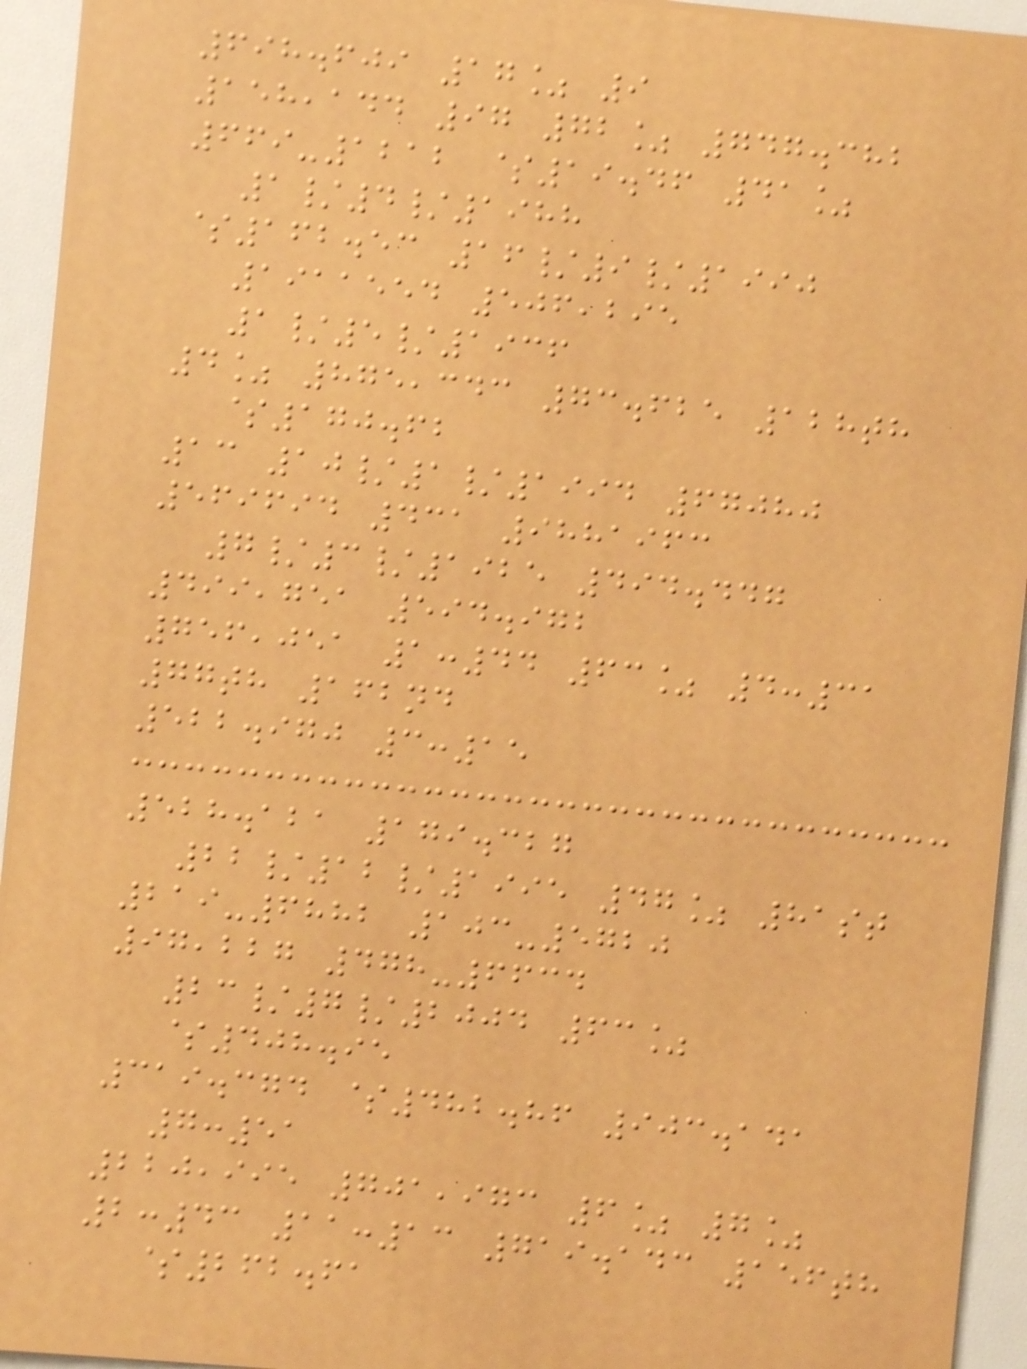698.609 17% 9
158,144 97 72% 747.382
669-1212 $19.46 41%
1/4/1988
$162.53 16/9/1990
1911554 506,295
1/5/1936
4% 875,343 73.625 128th
$170.62
13 10/1/1994 67080
569694 431 9881963
7/3/1925 494.447
499,751 594.972
756,051 1:44 63% 4:31
77th 162nd
522.970 3:15
528.121 179.327
22/12/1995 47% 81st
219-6882 103-5720
97,227 478-6634
23/7/2004 63%
$408.95
319.374 $482.86 903.141
7:51
220,995 701,973 6% 7%
2:43 11:13 719.143 156th
$262.61
